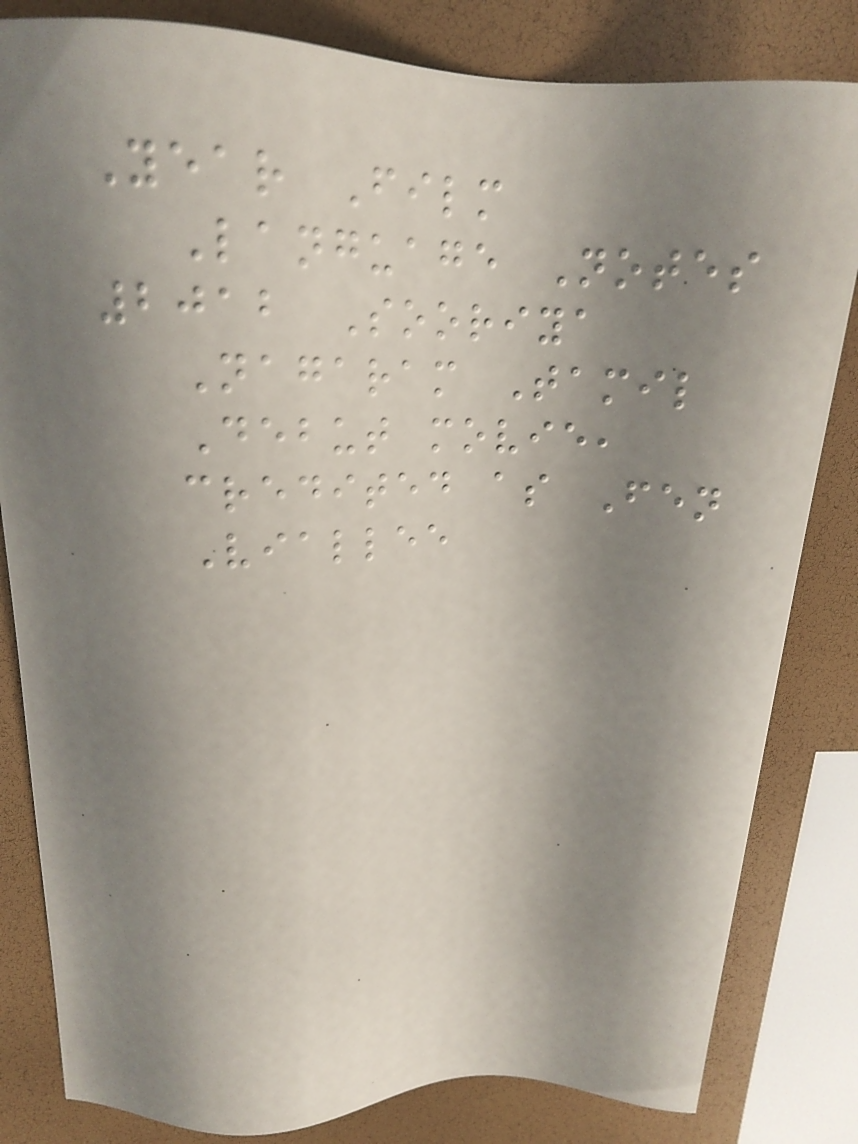Year Film
Language Notes
2012 Sooriya
Nagaram Tamil
Debut movie,
credited as Fen
Viallee
